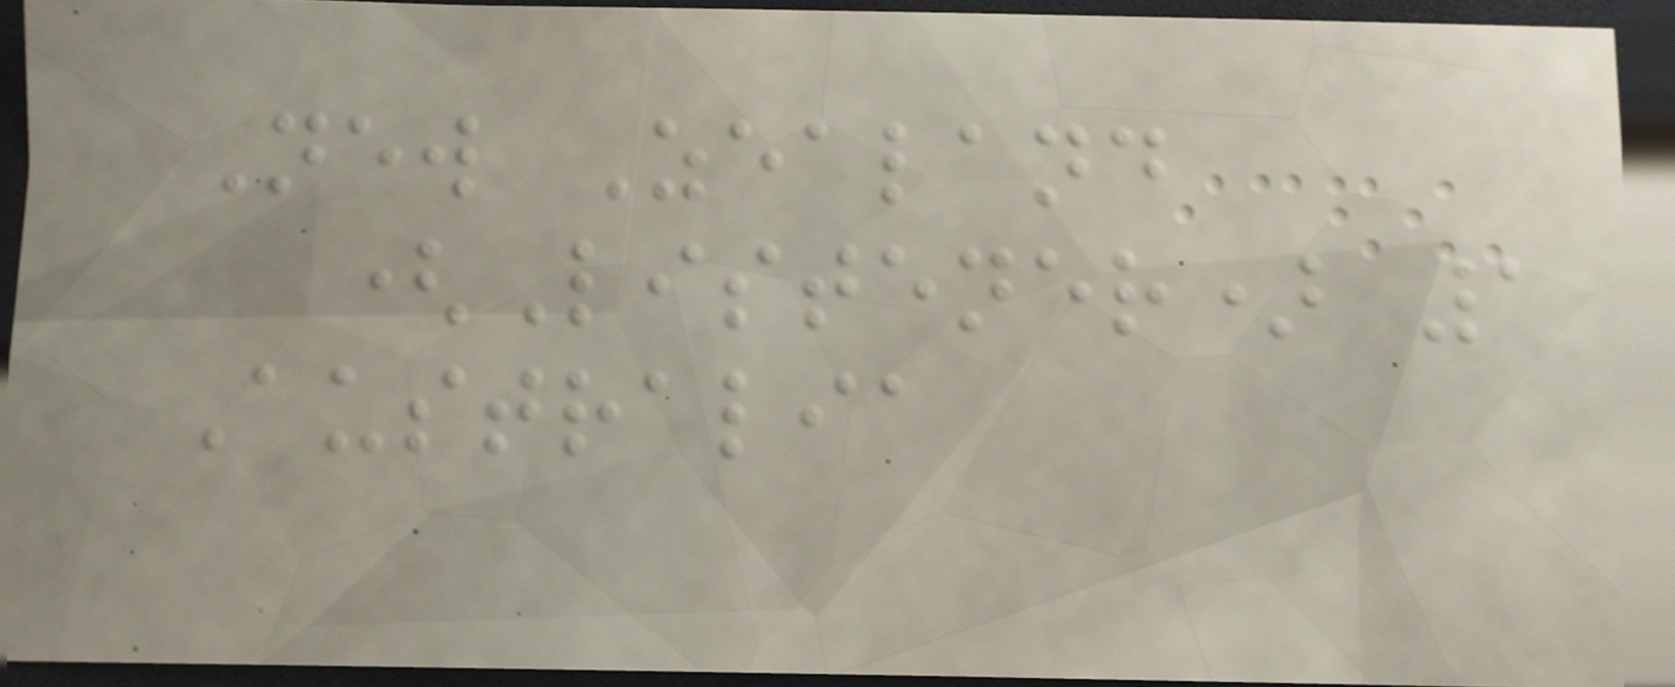New Zealand
(Listener) 1
Australia
